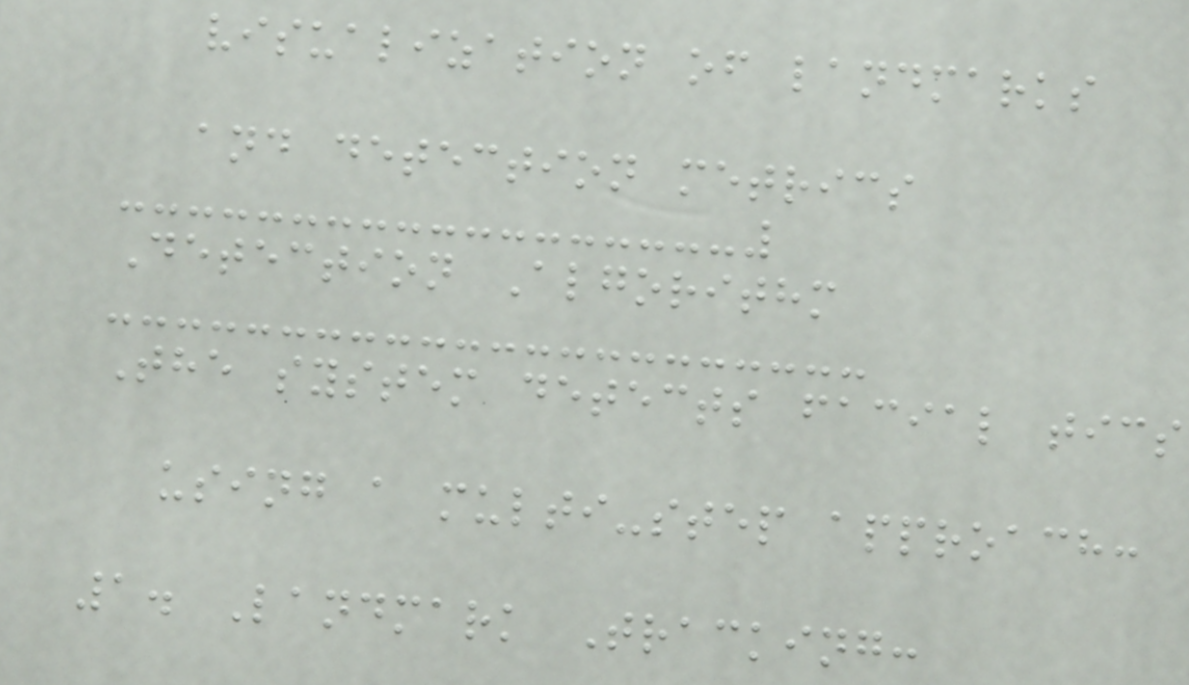visualization of landmarks
and detection metrics
Detection Algorithm
The system detects facial tics
using a multi-step approach:
1. Landmark Tracking:
